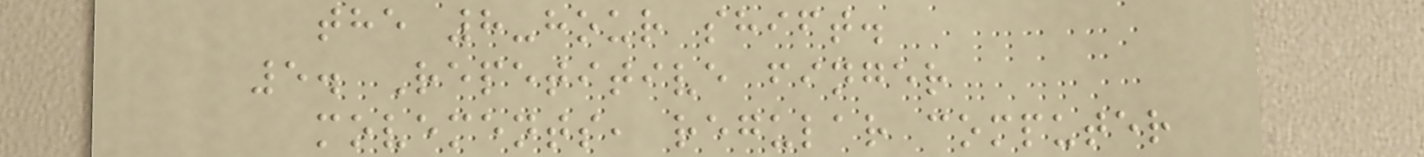the 8-hour shift.
5. Repetitive finger
movements, regular computer
